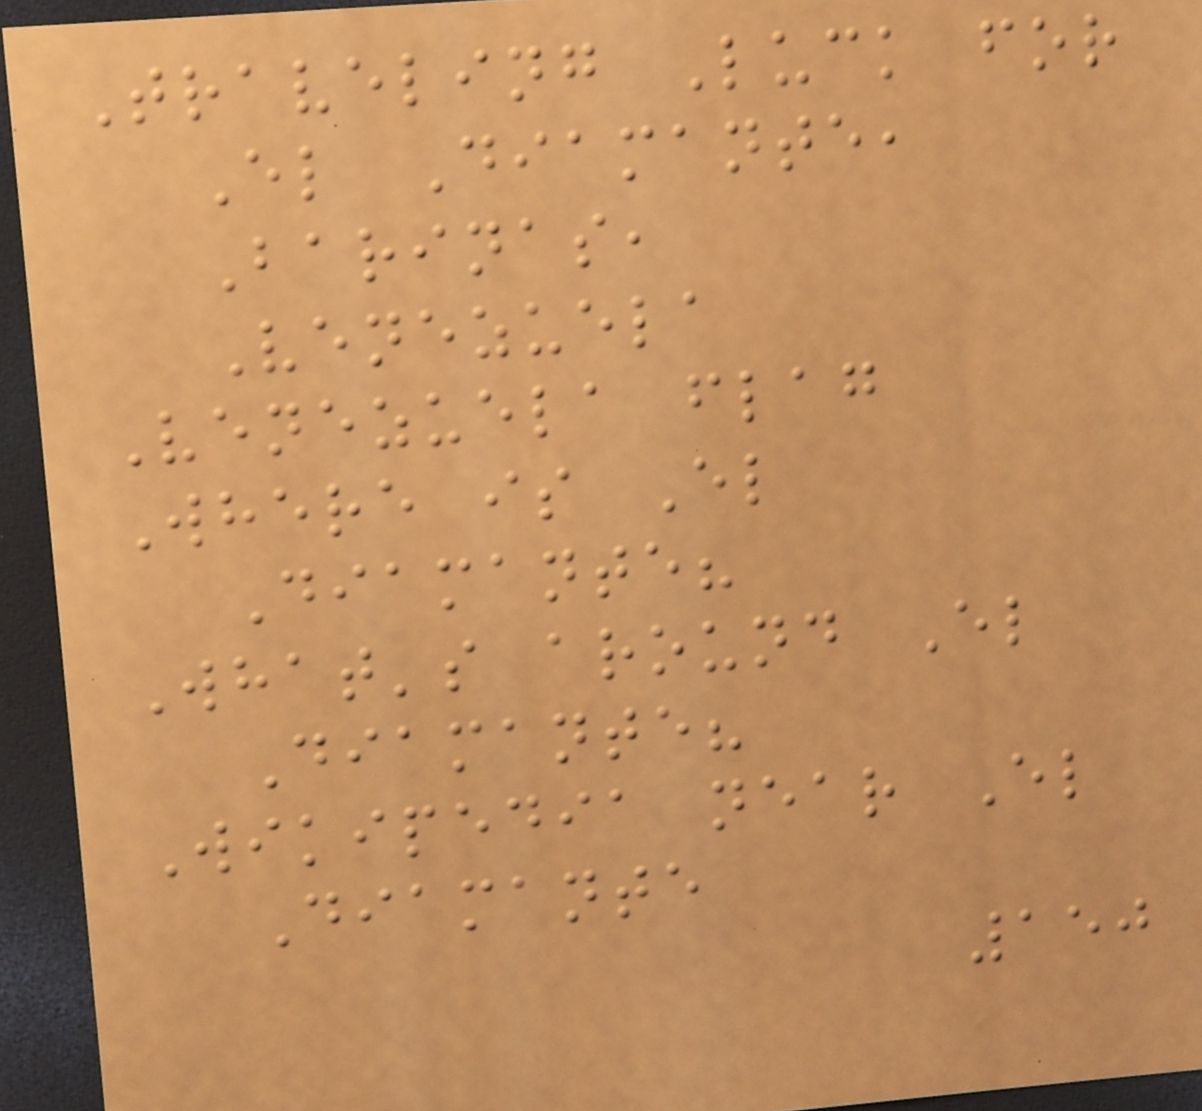Traveling Luck for
El Diamante,
Barinas,
Venezuela
Venezuela flag
Where is El
Diamante?
What's around El
Diamante?
Wikipedia near El
Diamante
150
